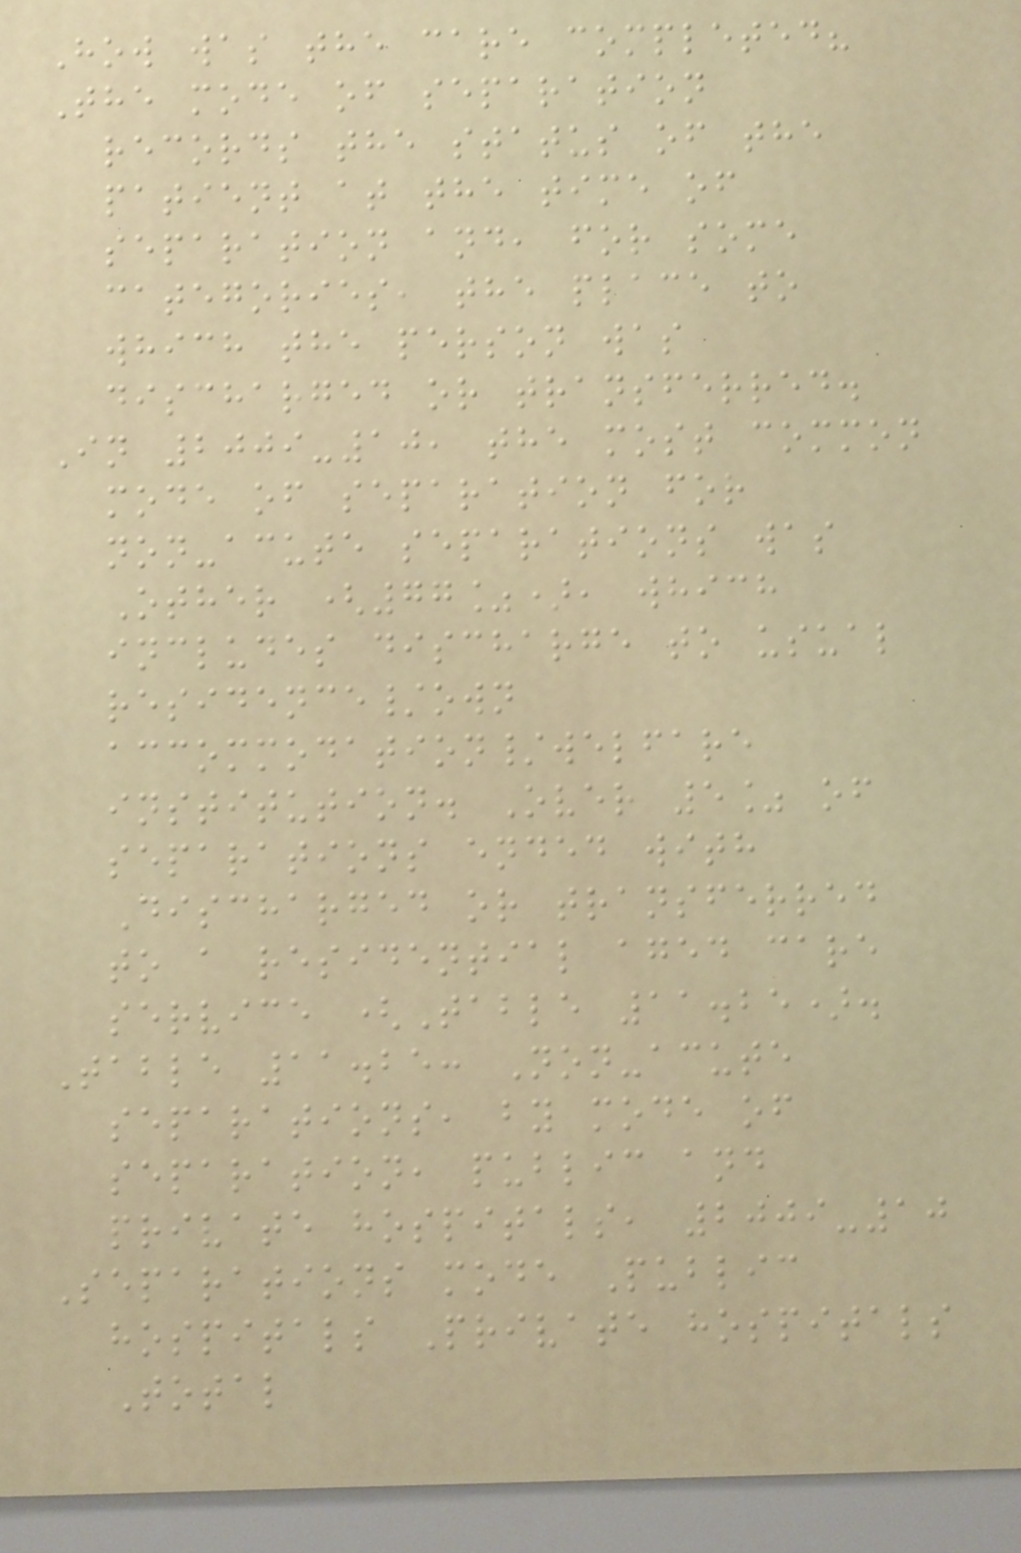How was the care completed?
The mode of separation
records the status of the
patient at the time of
separation and, for some
categories, the place to
which the person was
discharged or transferred.
In 2009-10, the most common
mode of separation for
non-acute separations was
Other (77%), which
includes discharge to usual
residence/own
accommodation/welfare
institution. Over 5% of
separations ended with
Discharged or transferred
to a residential aged care
service (Table 11.25).
Table 11.25: Non-acute
separations, by mode of
separation, public and
private hospitals, 2009-10
Separations mode Public
hospitals Private hospitals
Total
